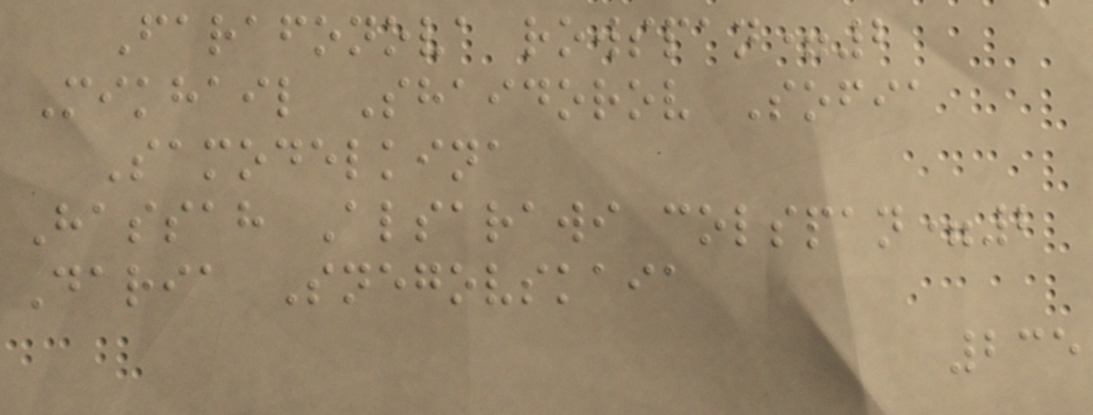Farafonova rowspan=2
Mikhail Shaidorov Sofia
Samodelkina
Hassah Alsarawi colspan=2
Daria Snegovskaia
235
